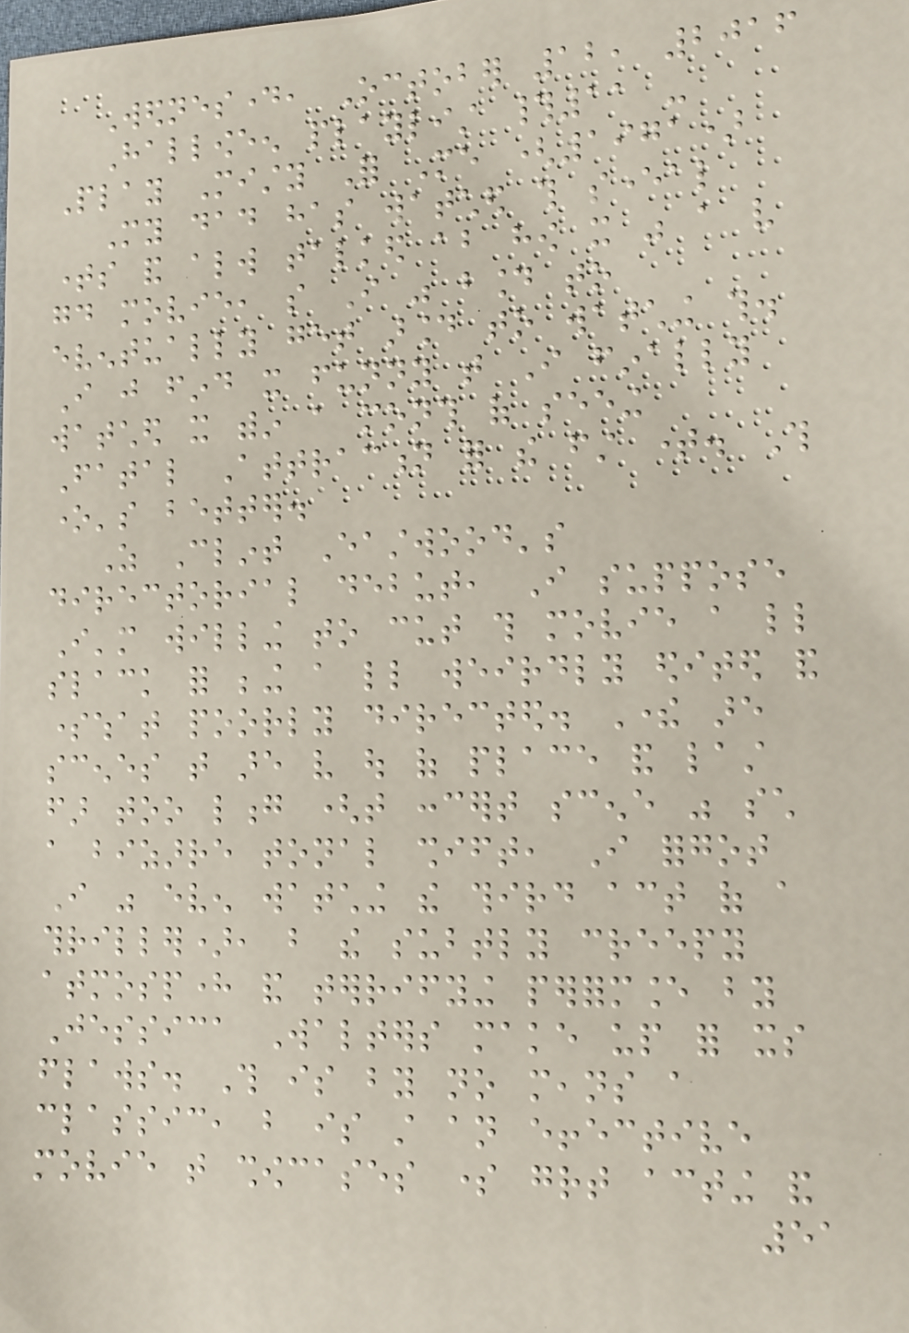Wednesday, October 12, 2016
Halloween playlist #11 -
Play Misty For Me (1971)
My dad has watched this several
times and always talked about how it was a very
good movie, so I was bound to
eventually get around to watching this.
I just find it funny that I finally
watched it within a month of seeing
Fatal Attraction for the first time. This
one's better.
As Clint Eastwood's
directorial debut, I suppose
I'm willing to cut this movie a little
slack for being a little weirdly edited and
somewhat poorly directed. There are
scenes that are very out of place and last
far too long (that concert scene was such
a bizarre tonal shift, I forgot
I was even watching the third act of a
thriller), but the subtly creepy
atmosphere and terrifying performance by
Jessica Walters make up for its
flaws. This is by no means a
classic, but is still an effective
movie that showcases some great acting and
51
